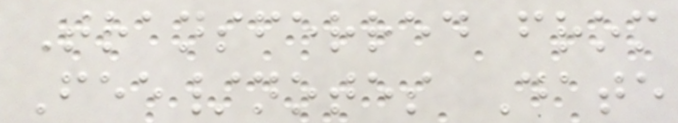Transferred from
Fee/notes Date
